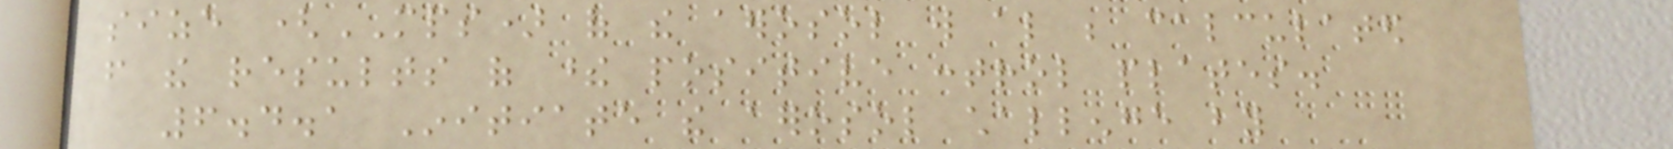size (MPS) of the aerosol will also be calculated
from the results of these positive control plates.
6.4.1 Initiate the aerosol challenge by
